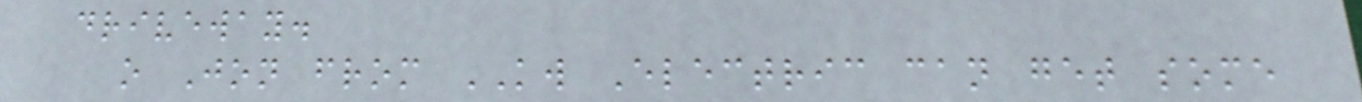driveway.
o Jon from KW Electric can get some
